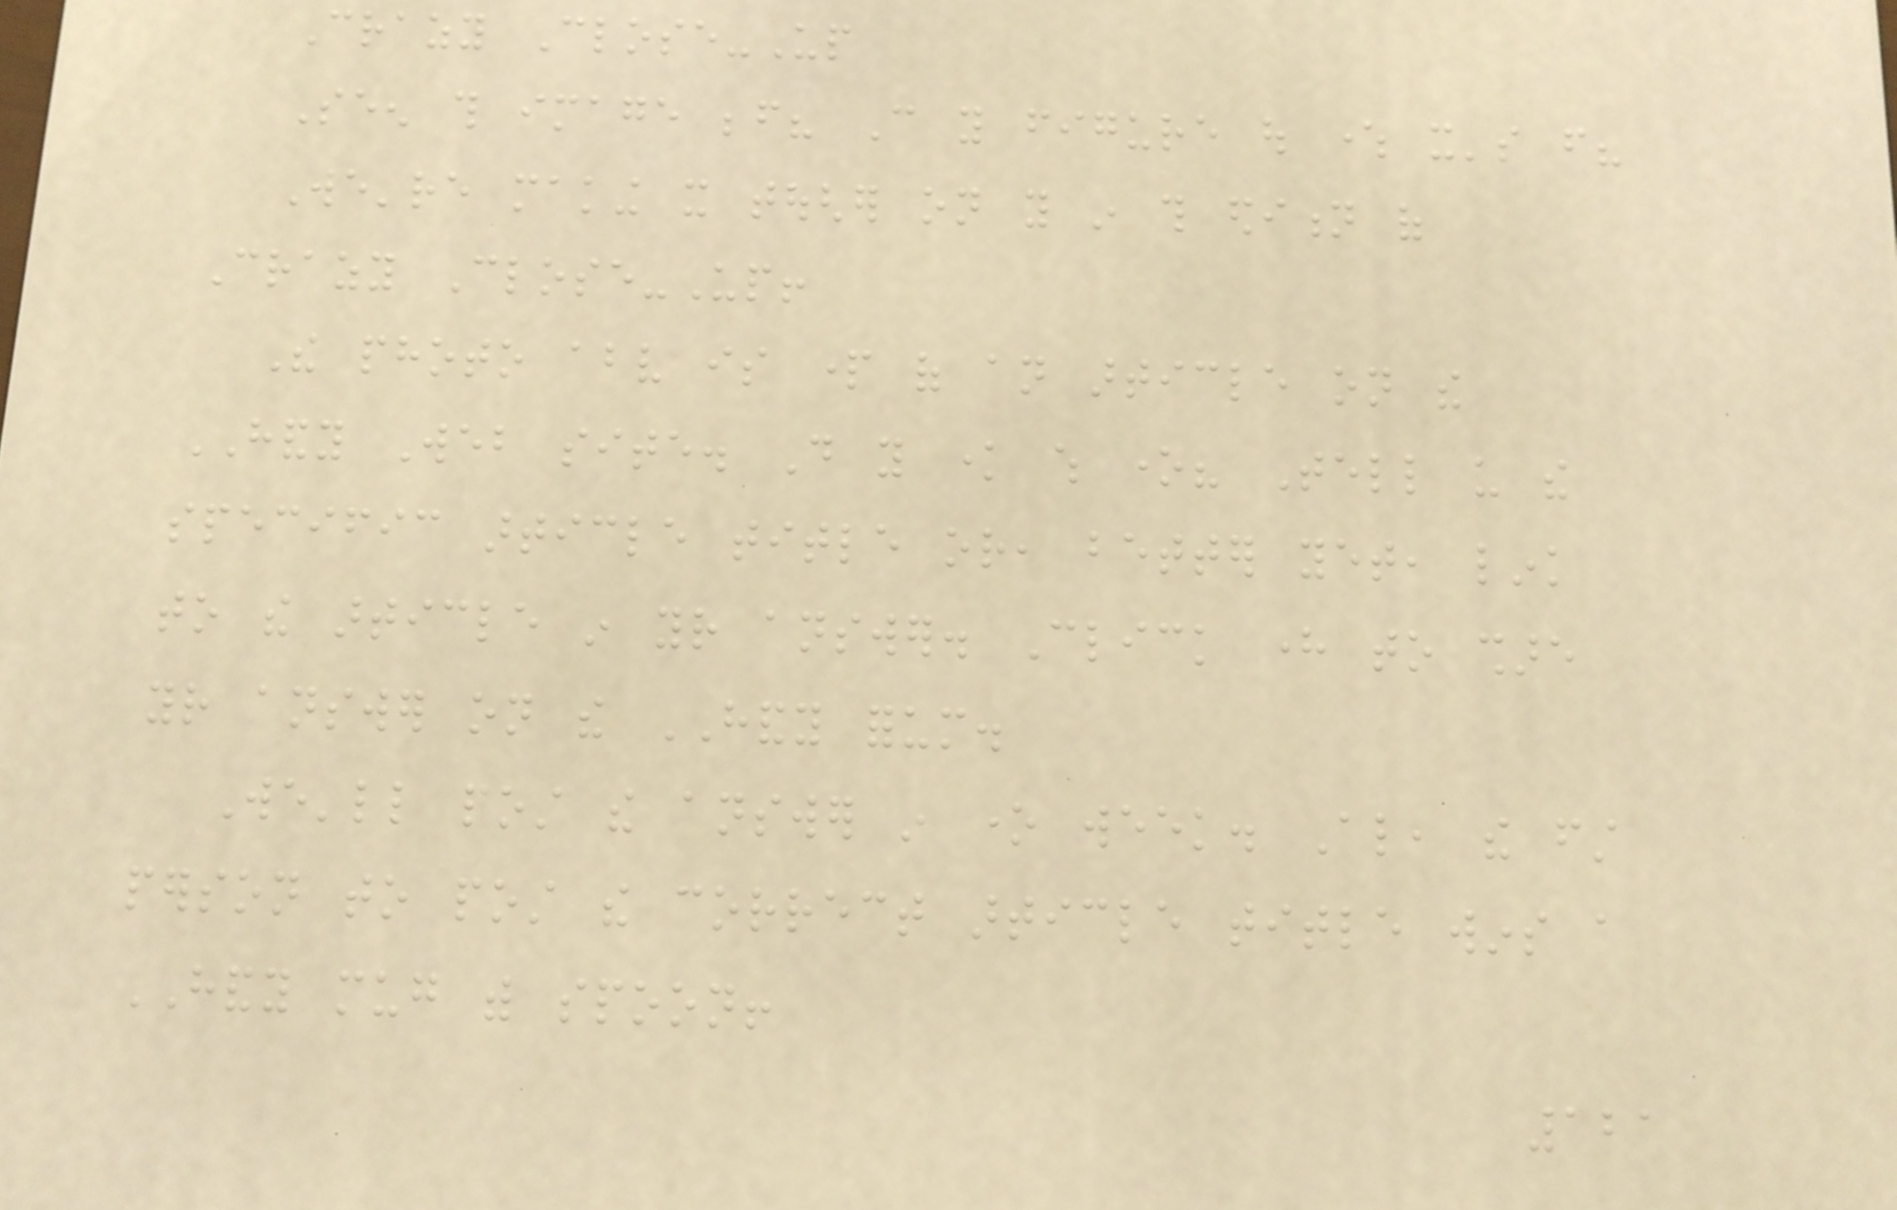Crazy Close-Up
Seen this image before? Can you figure out where it's from?
We're making it tougher on you in this edition of
Crazy Close-Up!
The photo above is part of an article on the
HANDY Web site. Do you know which one? Tell us the
specific article title or, better yet, link
to the article in your answer. Click here to share
your answer on the HANDY forum.
We'll post the answer in one week. Also, the first
person to post the correct article title wins a
HANDY mug with spoon!
121
